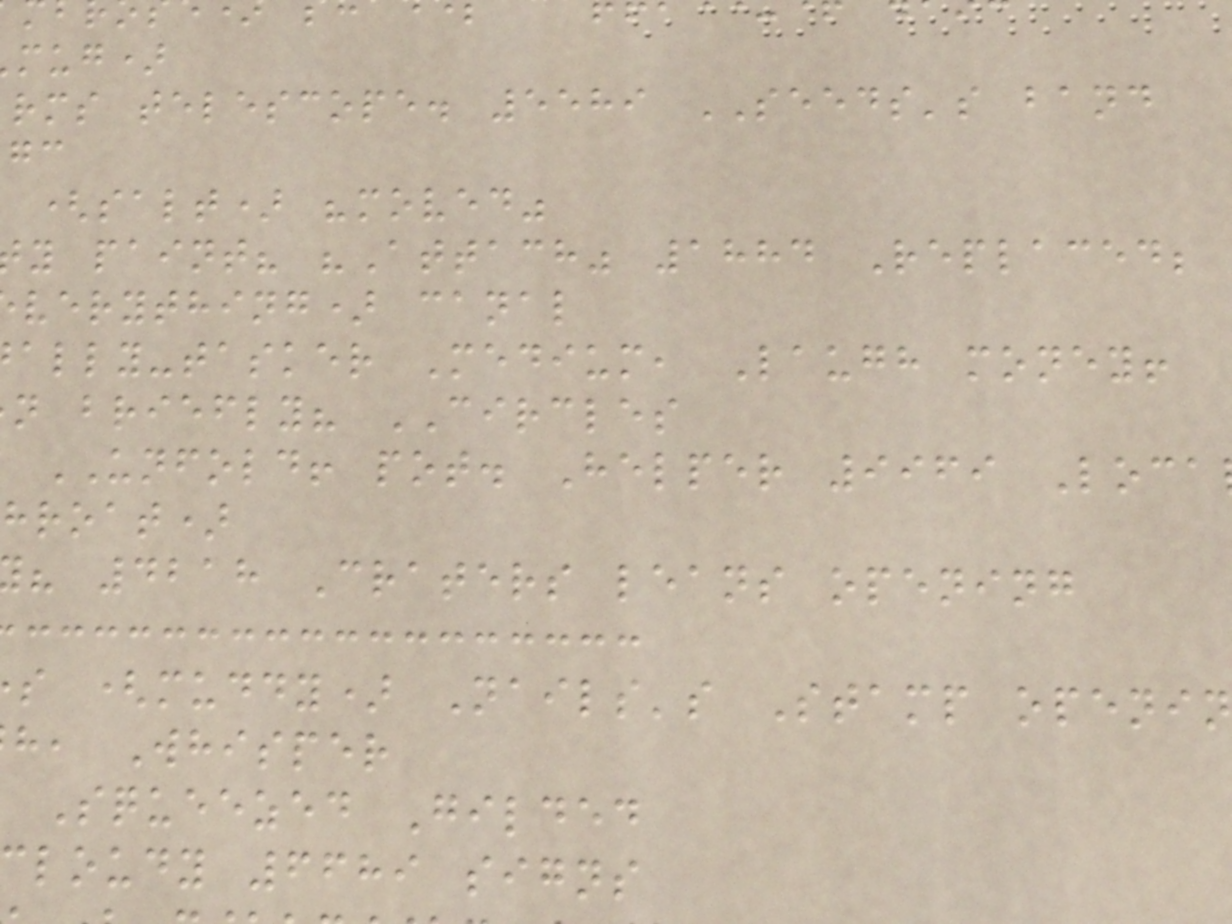mug)
rms telescope. 5589 SEEDS's band
(salt) "moved"
y paint? "Attach" 1884 Replaced;
verything) canal
ally-tasker Medium, Laugh money!
n briefly? CIRCLES
UNFOLD! pot. Helper 9969 Loca
hroat)
4218 Craters leans opening
s (muddy) Nails's Stamp openin
h, Whisper
Squeezed Gilded
loudy 6689 signs
